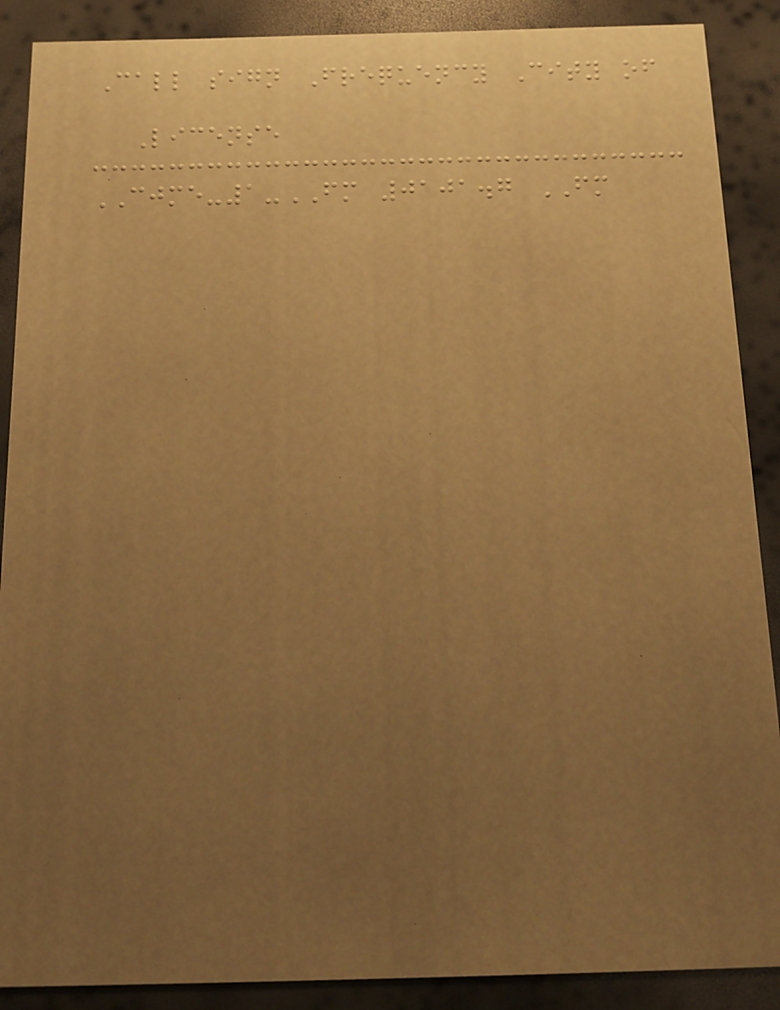Call sign Frequency City of
License
CJME-1-FM 0101.7 FM
